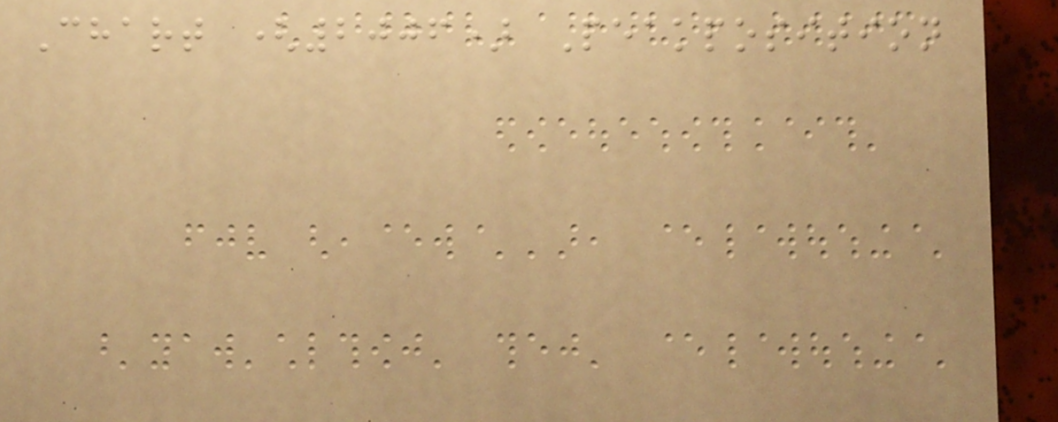Chart (2006) Peakposition
